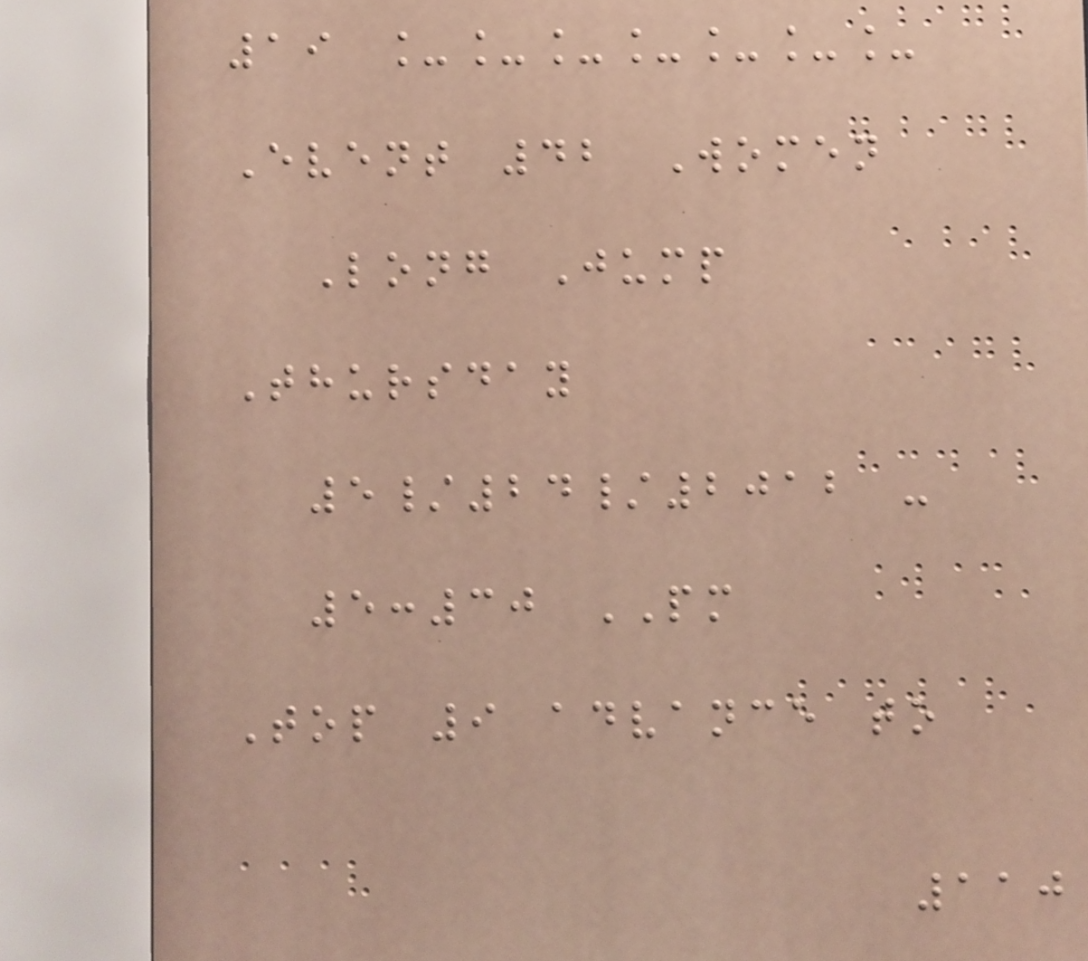19 _______
Event 42 Women
Long Jump
Thursday
5/24/2012 -
5:30 PM
Top 9 advance to
110
